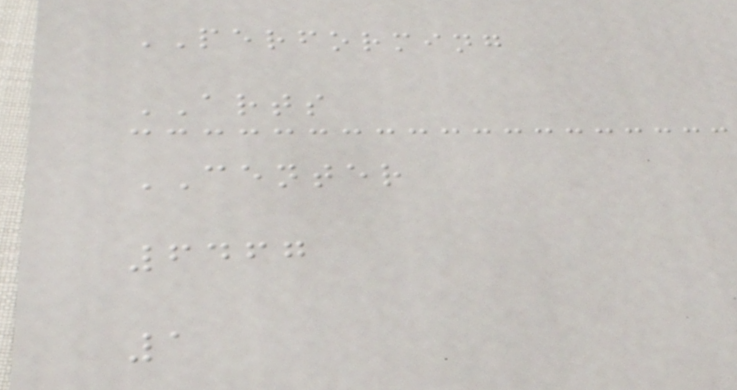PERFORMING
ARTS
CENTER
6467
1
